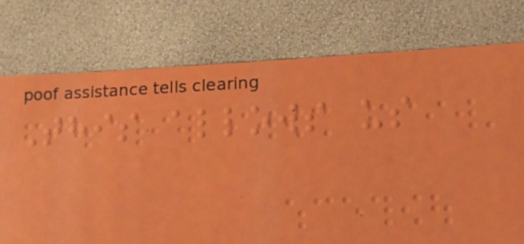This allows us
